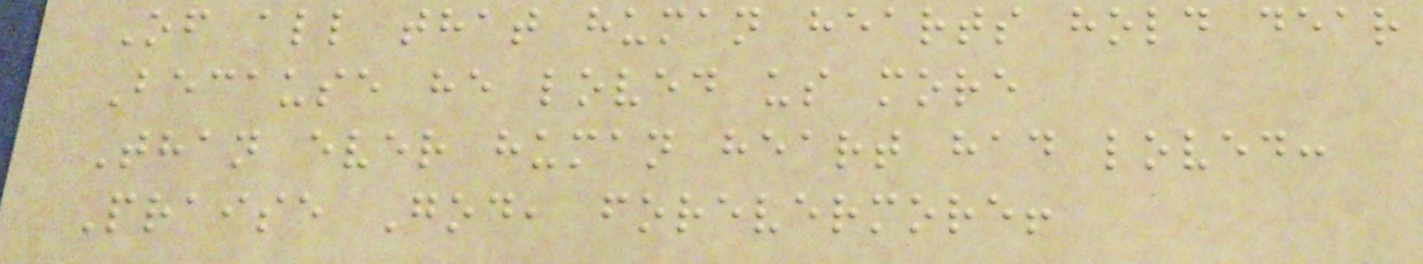Of all that human hearts hold dear
Because he loved us more
Than ever human heart had loved:
Praise God, forevermore!
